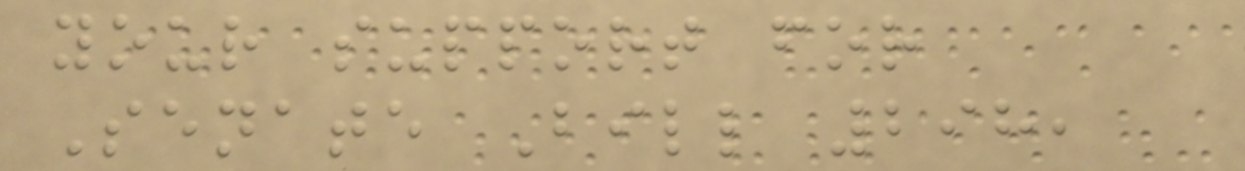your support for
Senate Bill 298,
